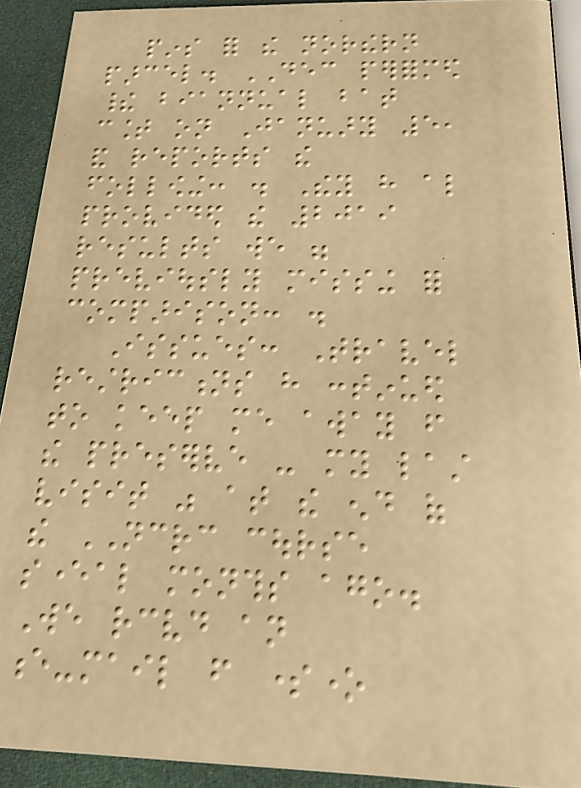pins for the northern
parcel. DEC performed
their biannual bat
count on January 5,
and reports the
following: . They have also
provided the 2019
results we were
previously missing for
comparison: .
Issues: Travel
restrictions have continued
to keep me away from
the preserve - my last
visit was at the end of
the NCRC course
several months ago.
We received an
e-mail from someone
